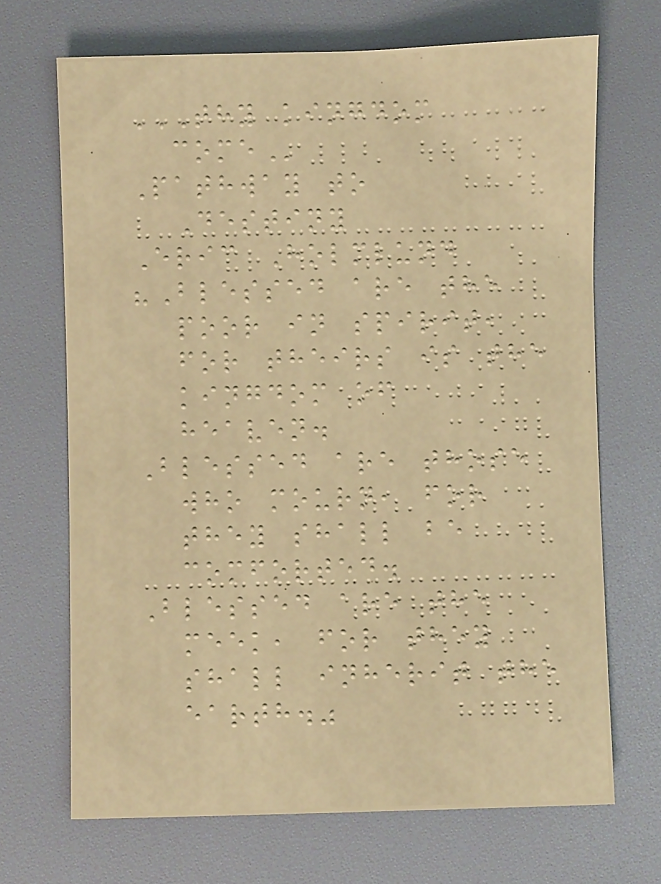THY KINGDOM
COME
Pathway to
Destiny
Eric Holmlund
"Blessed are the
poor in spirit,
for theirs is the
kingdom of
heaven.
Blessed are those
who mourn, for
they shall be
comforted.
Blessed are the
meek, for they
shall inherit the
earth."
